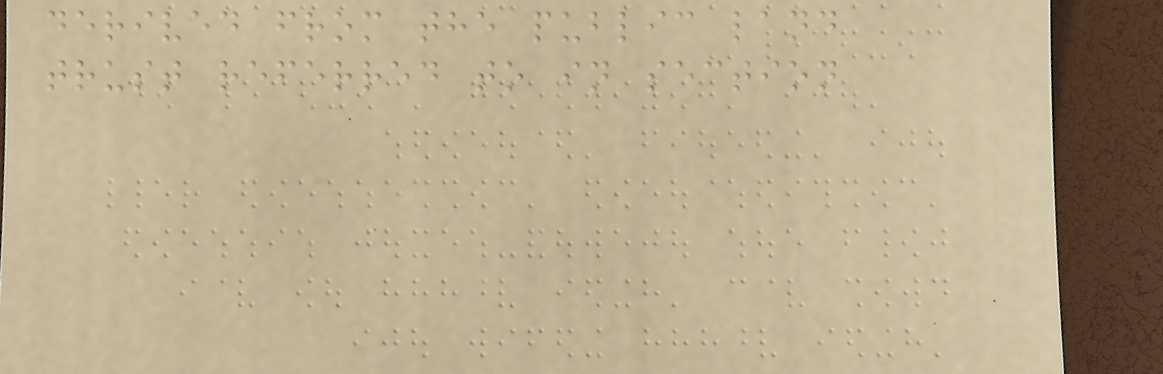derived from the public land
trust referred to in section
